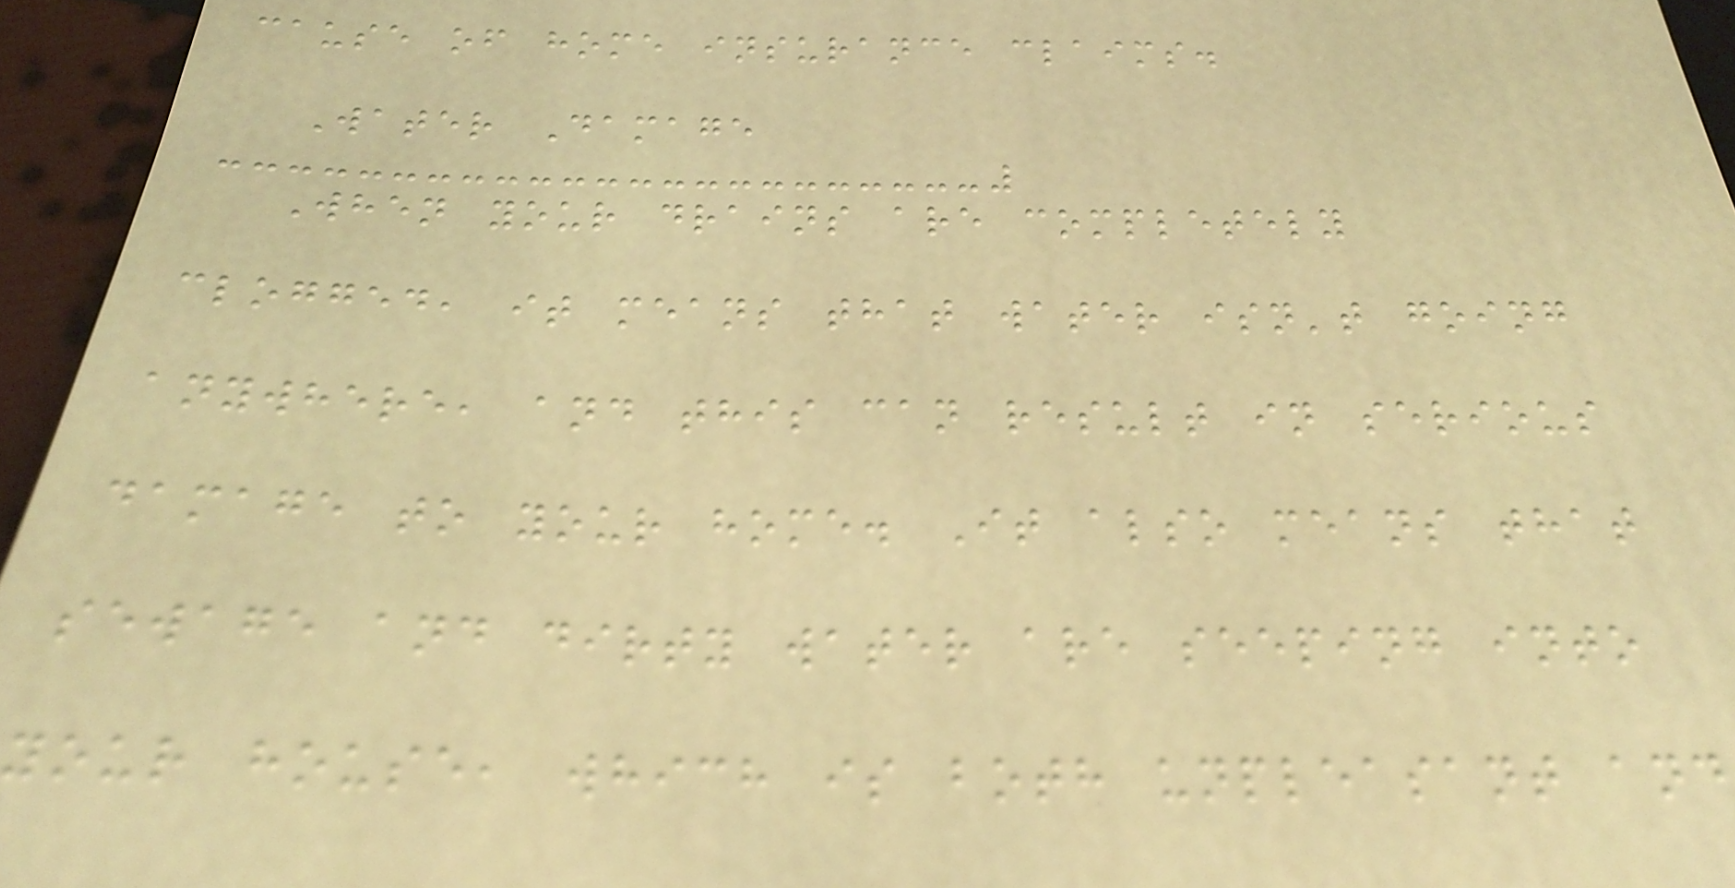cause of home insurance claims.
Water Damage
When your drains are completely
clogged, it means that water isn't going
anywhere, and this can result in serious
damage to your home. It also means that
sewage and dirty water are seeping into
your house, which is both unpleasant and
